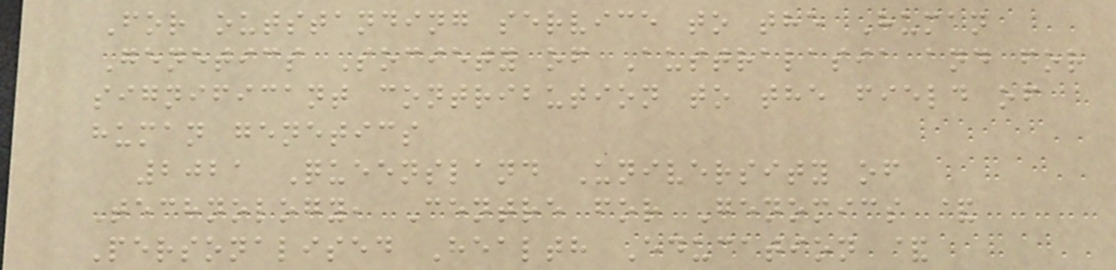For outstanding service to the Human
Genetics Society of Australasia and for
significant contribution to the field of
human genetics
2021 Queensland University of
Technology, Centre for Genomics &
Personalised Health Education &
